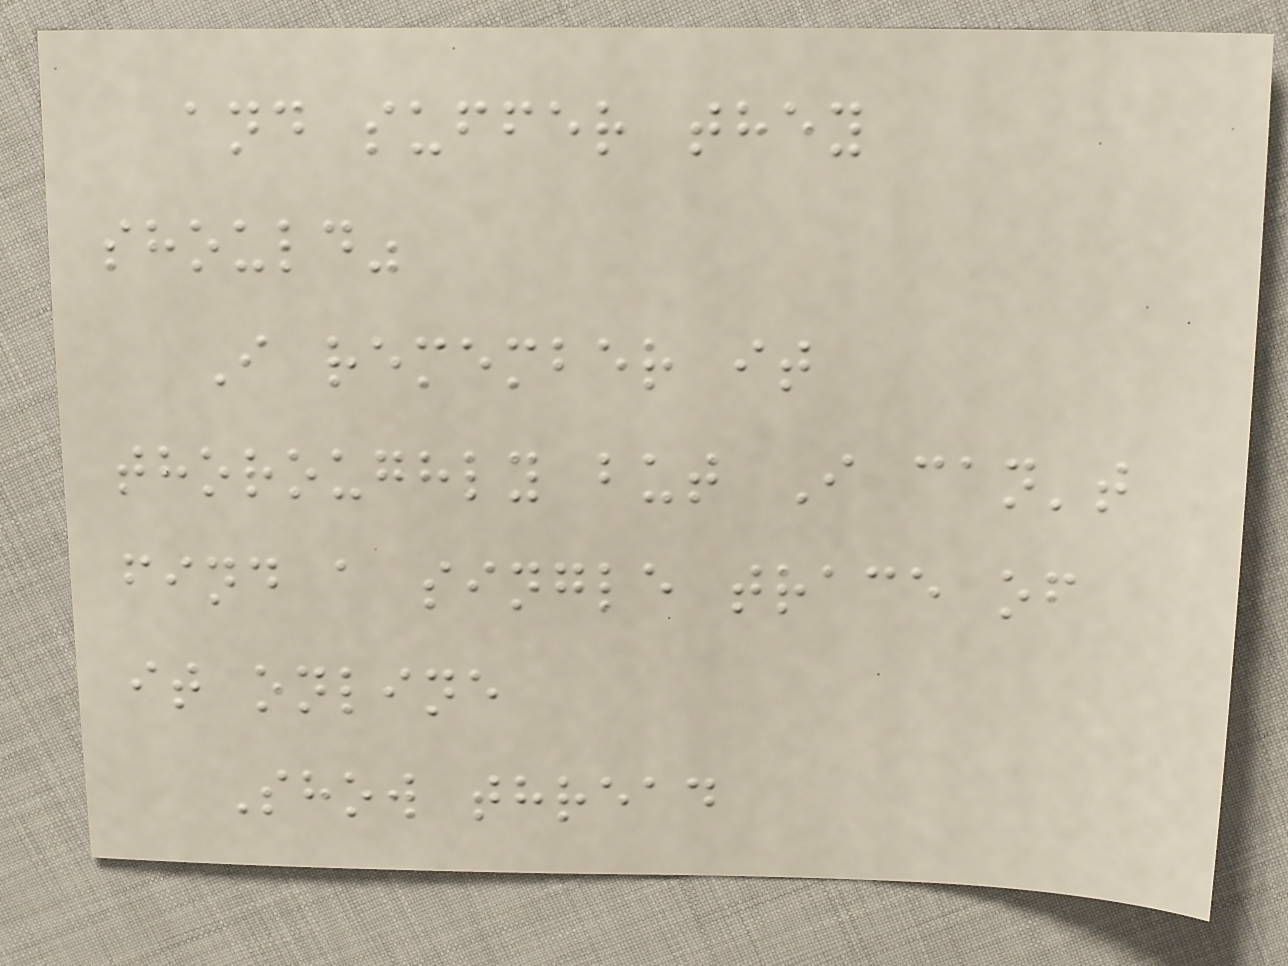and suffer they
should"
I remember it
thoroughly but I can't
find a single trace of
it online
Show thread
